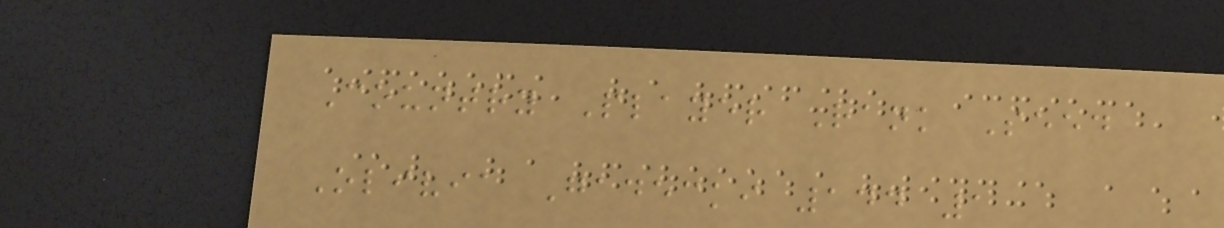Country Player Rank Seed
Olivia Gadecki 144 1
